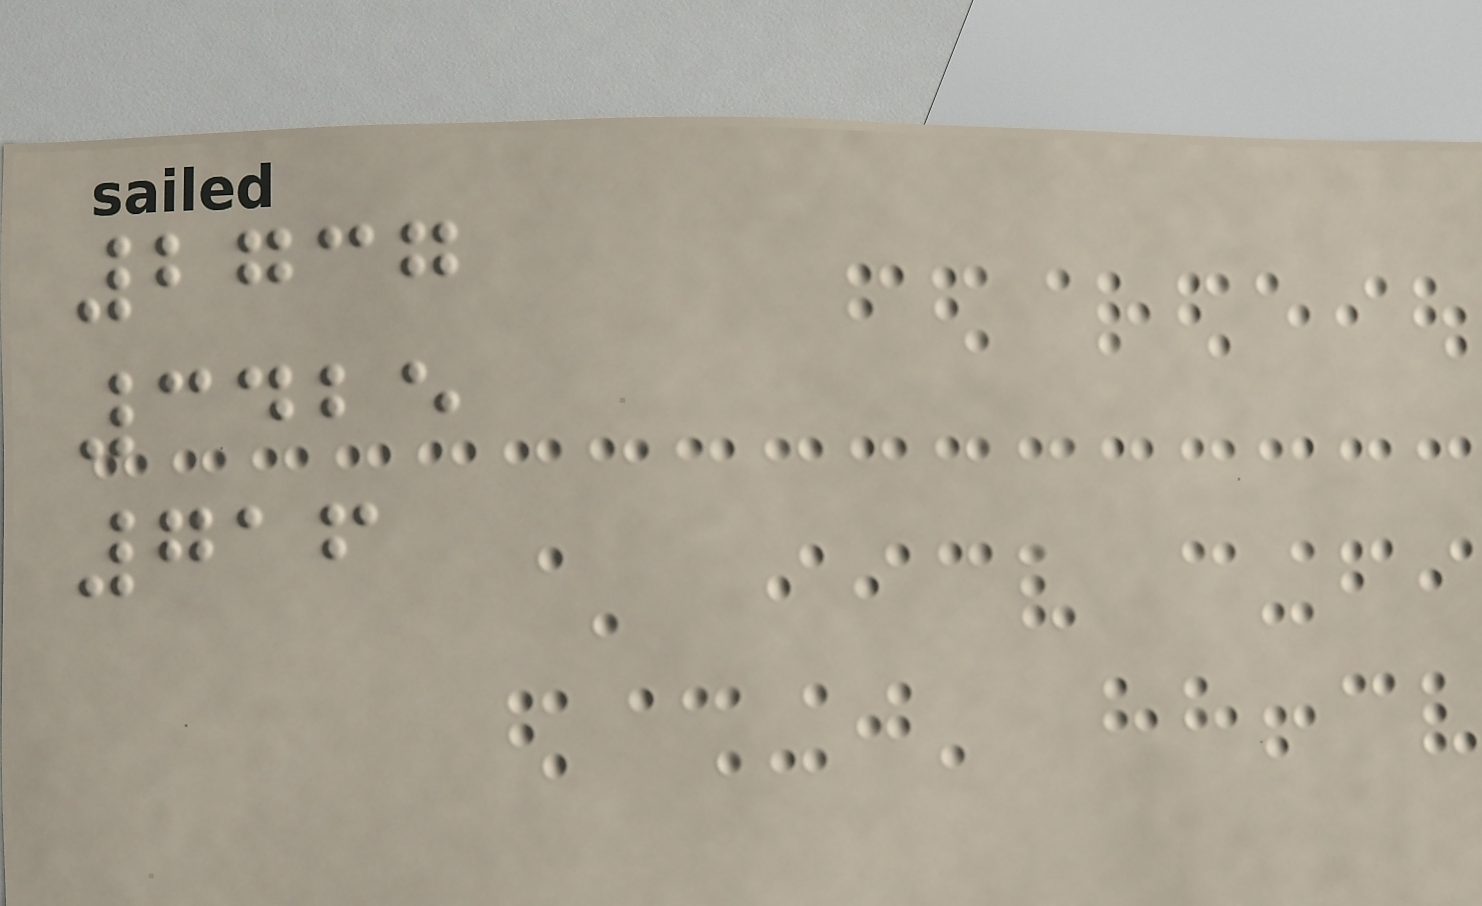2737
3425
716
